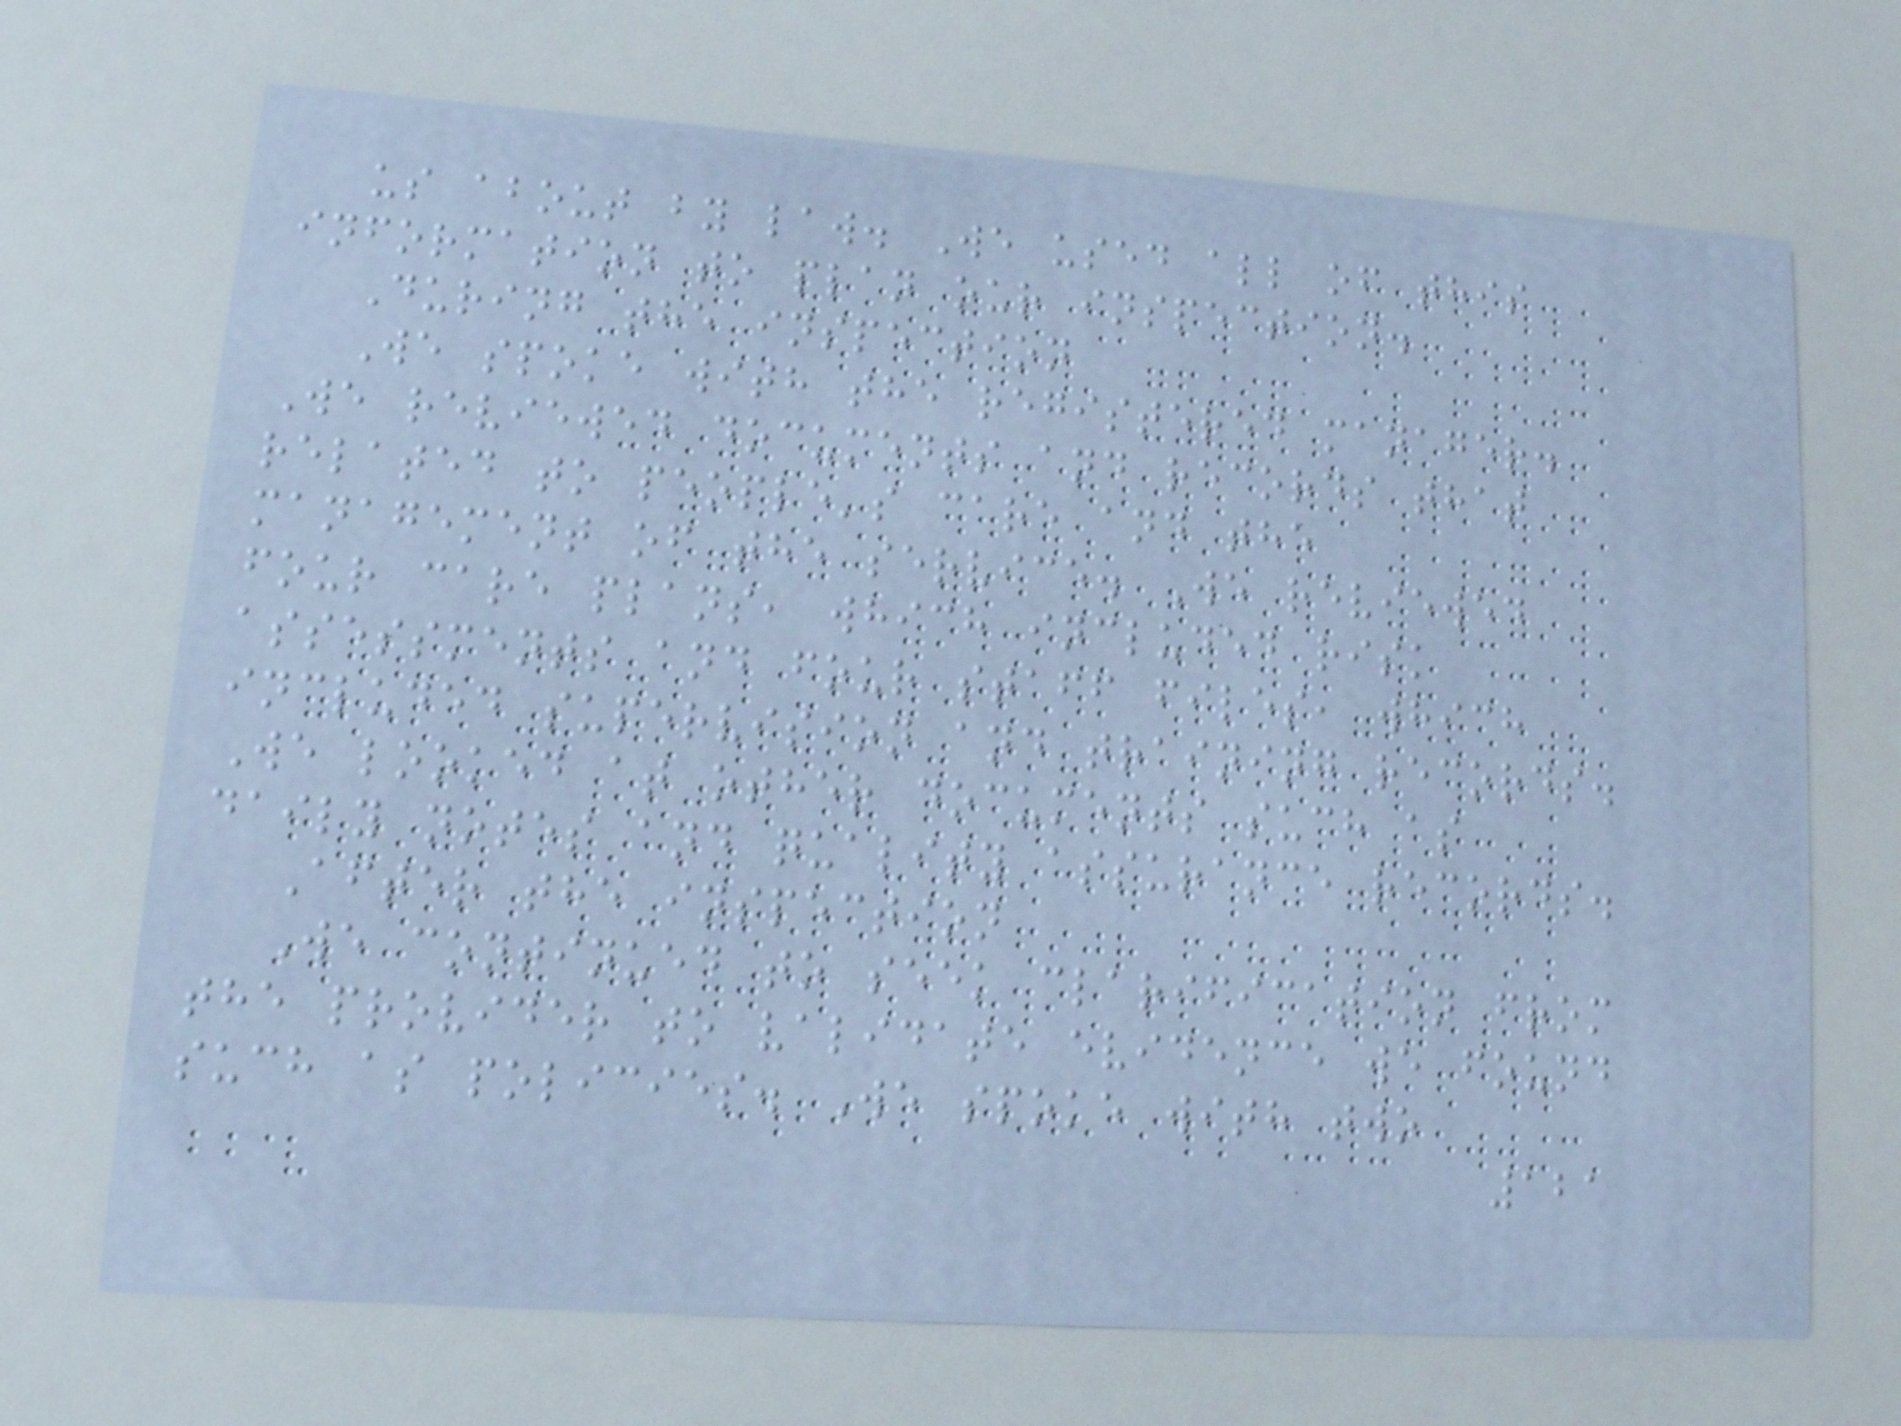us about by law. We used all of this
information to plan our inspection.
During the inspection
We spoke with the registered manager.
We reviewed documents and records that
related to people's care and the
management of the service. We reviewed
four care plans, which included risk
assessments and four staff files, which
included supervision and training records.
We looked at other documents such as
daily notes and quality assurance records.
After the inspection
We continued to seek clarification from
the provider to validate evidence we found
such as policies. We spoke with two
121
